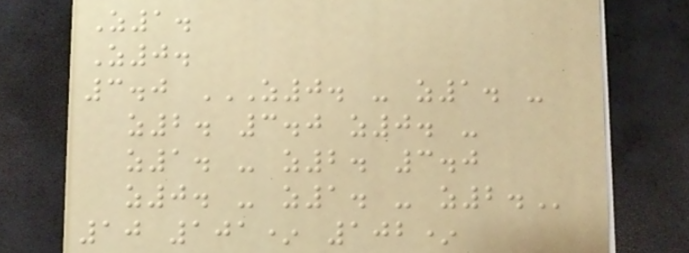Z1.
Z0.
3.0 Z0. - Z1. -
Z2. 3.0 Z0. -
Z1. - Z2. 3.0
Z0. - Z1. - Z2.
10 101* 102*
